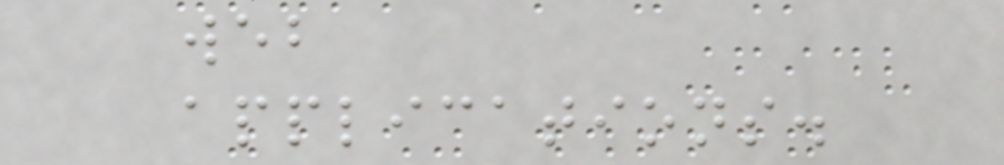web
applications.
